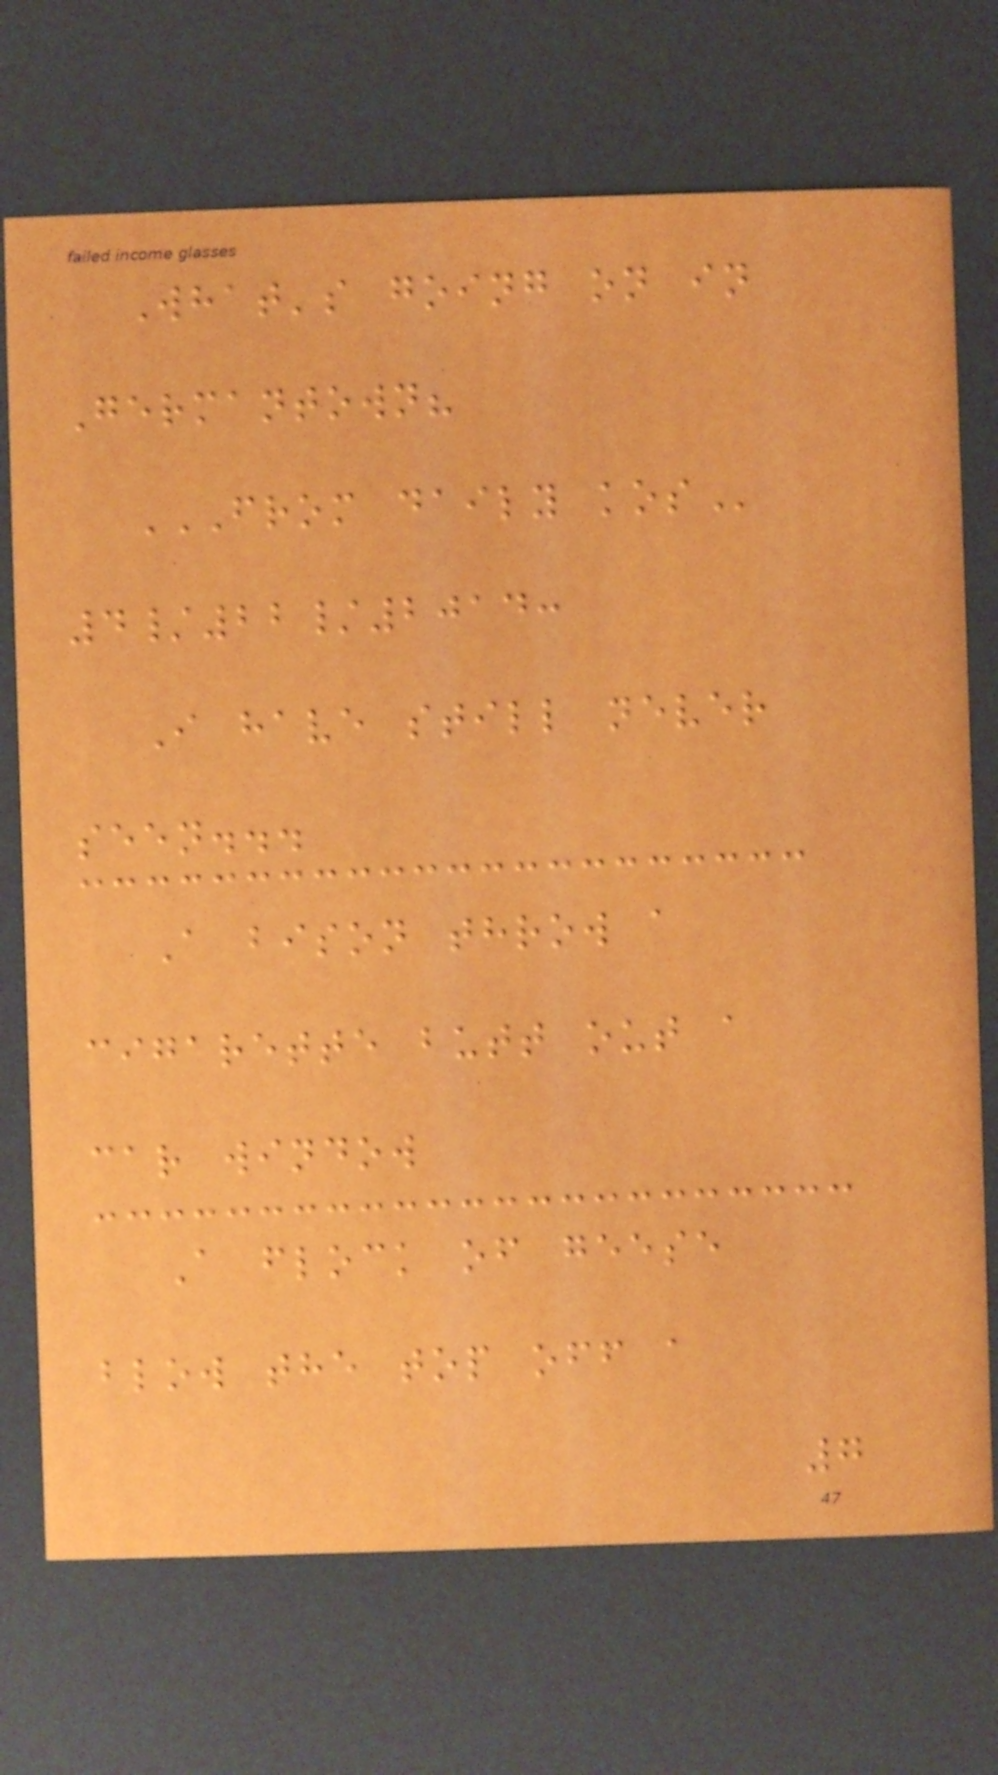What's going on in
Germantown?
FROM DAILY KOS
4/22/2014:
I have still never
seen...
A bison throw a
cigarette butt out a
car window
A flock of geese
blow the top off a
7
